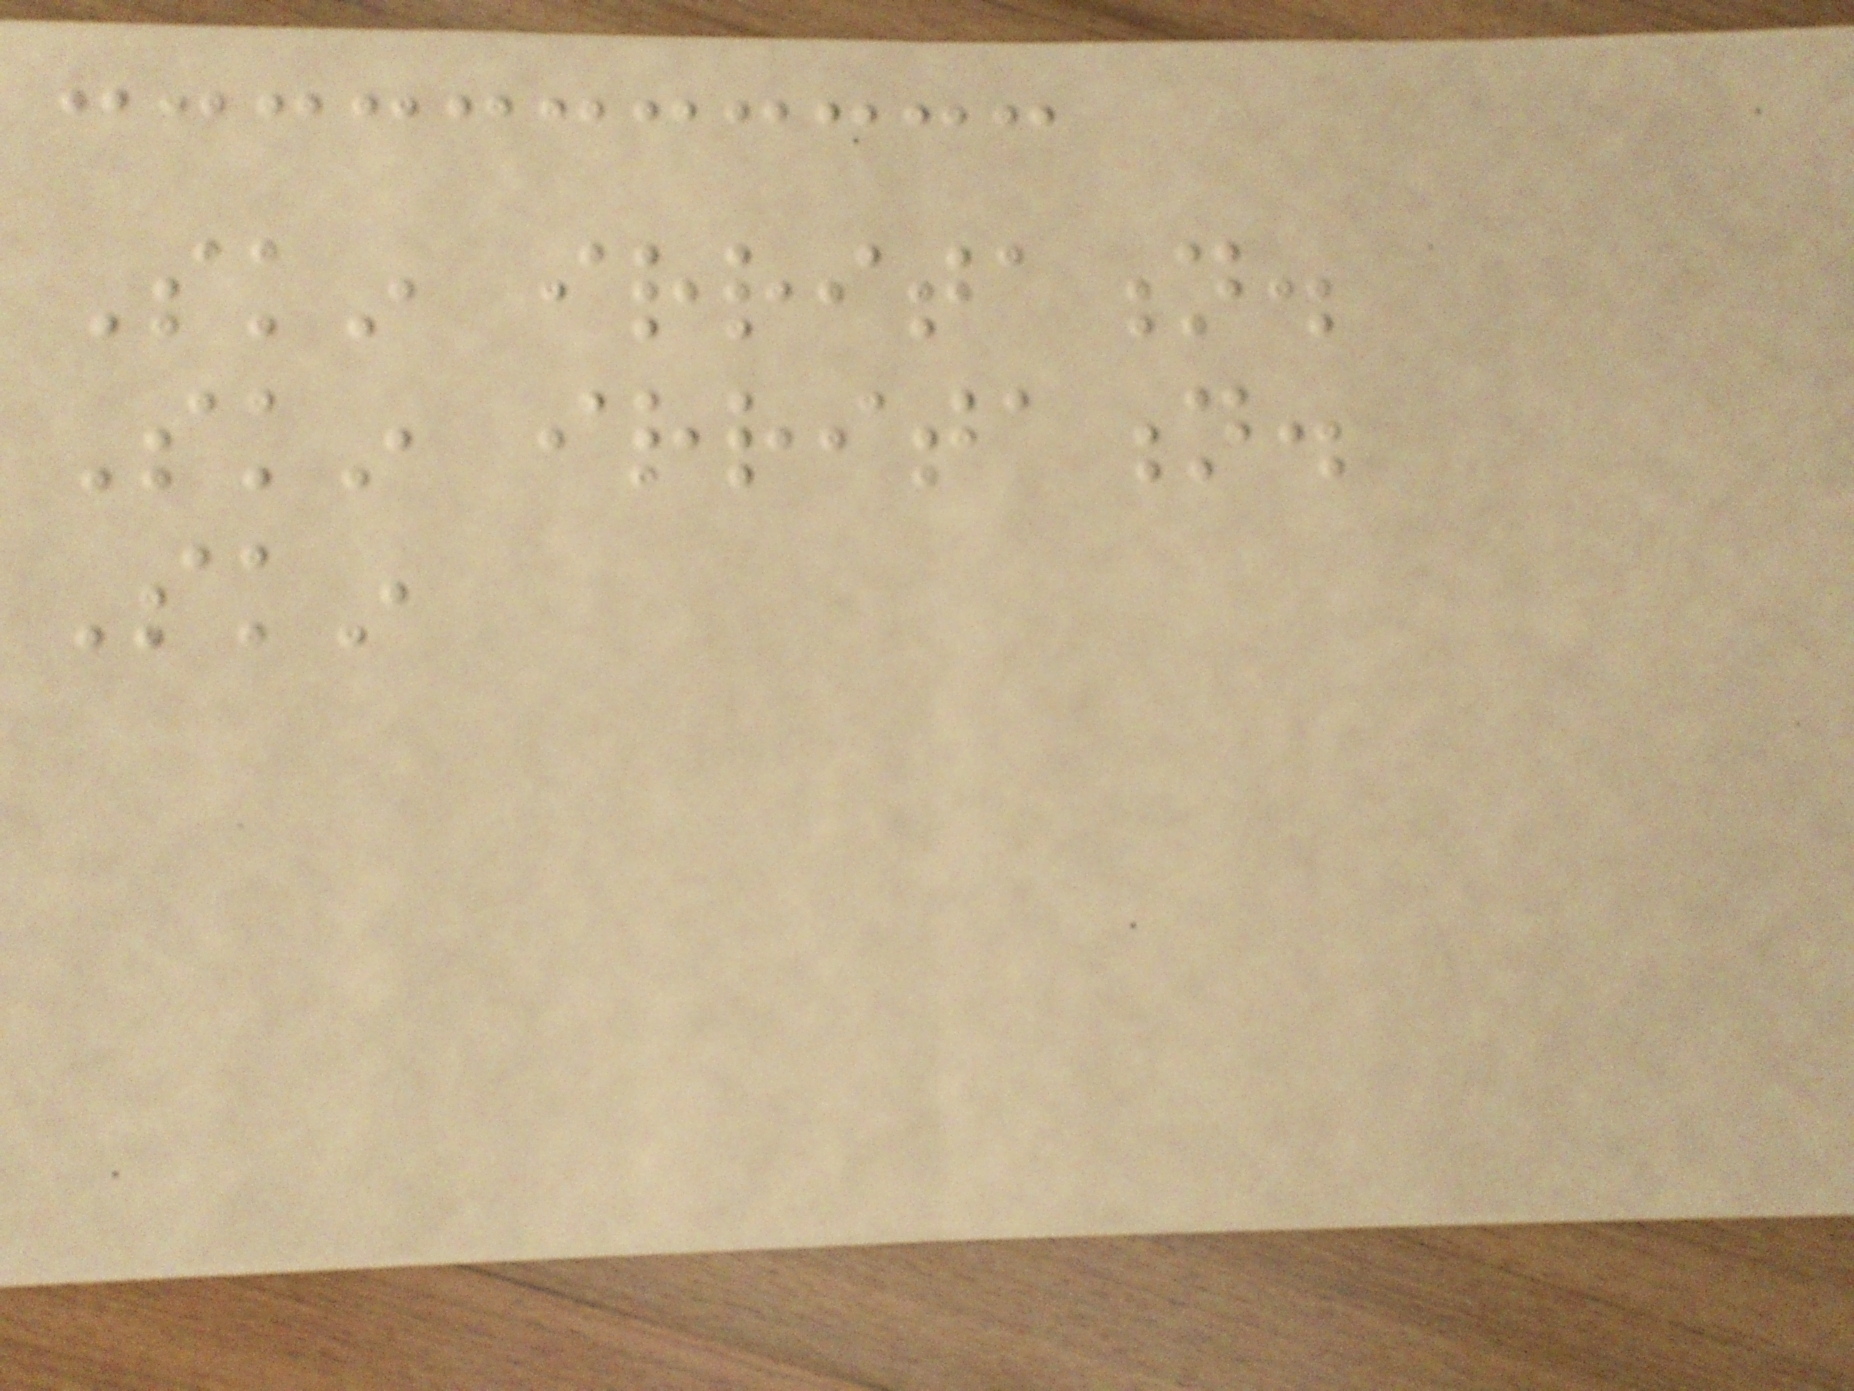Skin irritation.
Skin irritation.
Skin
